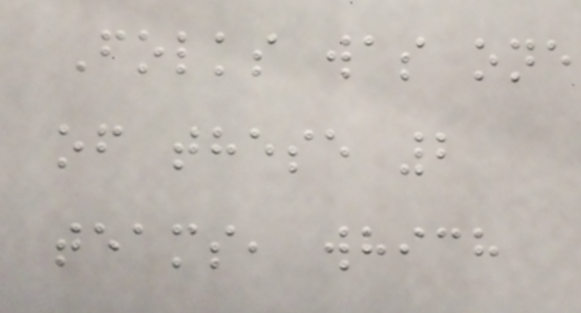Folks was one
of these 2
teams, which
